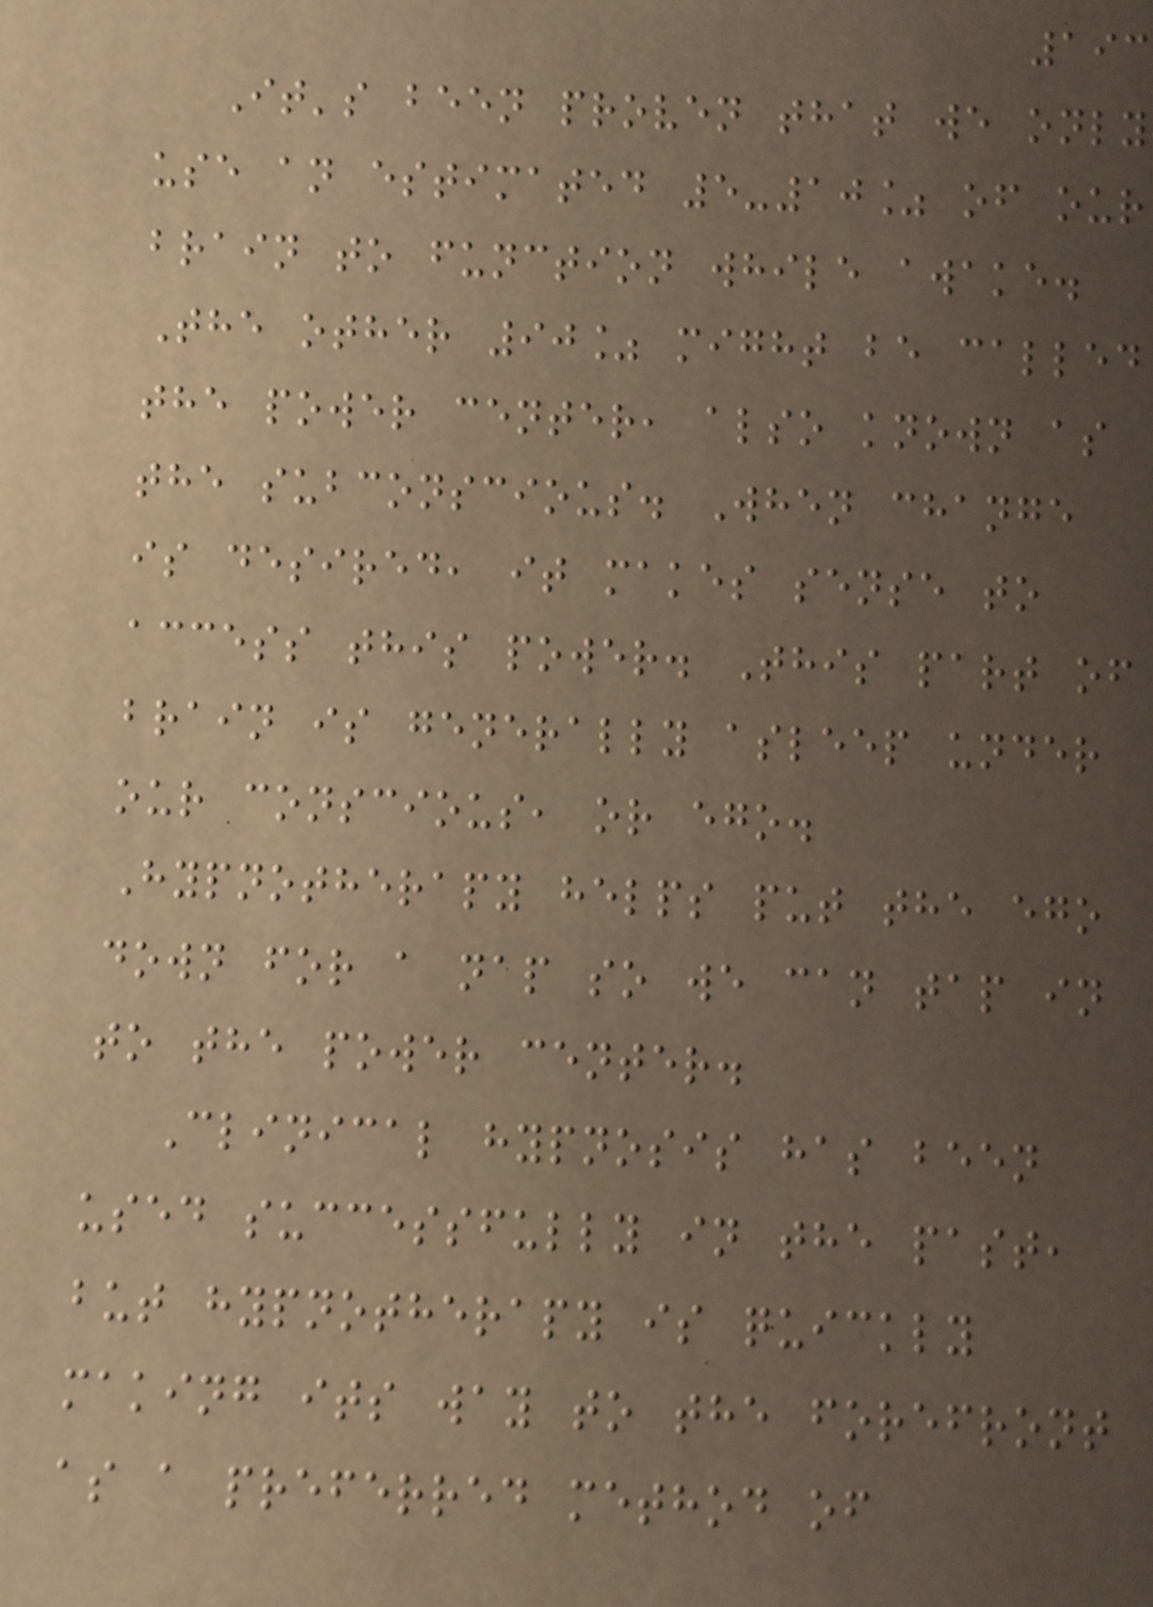193
It's been proven that we only
use an estimated 5-10% of our
brain to function while awake.
The other 90% might be called
the power center, also known as
the subconscious. When change
is desired, it makes sense to
access this power. This part of
brain is generally asleep under
our conscious, or ego.
Hypnotherapy helps put the ego
down for a nap so we can tap in
to the power center.
Clinical hypnosis has been
used successfully in the past,
but hypnotherapy is quickly
making its way to the forefront
as a preferred method of
